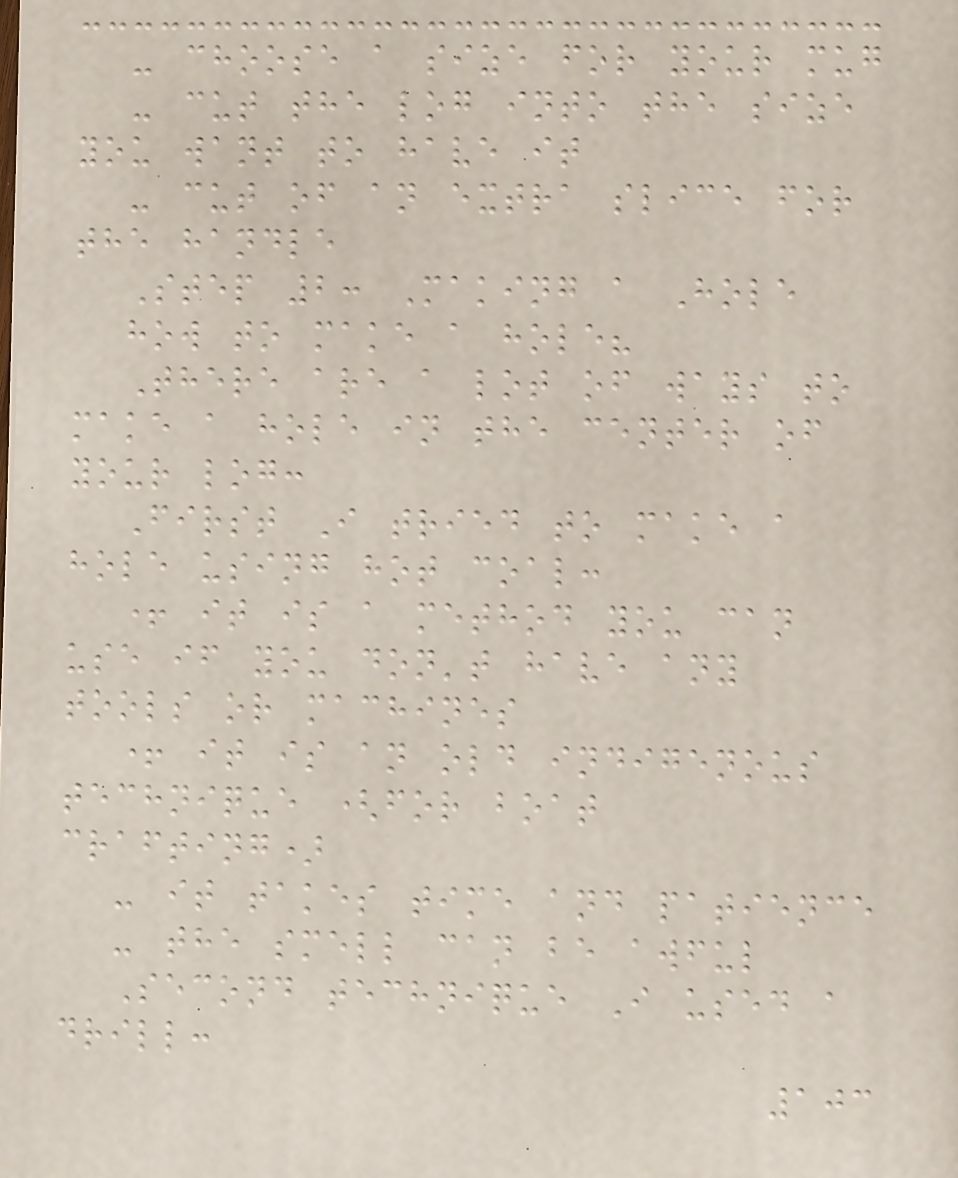- choose a size for your mug
- cut the log into the size
you want to have it
- cut of an extra slice for
the handle
Step 2: Making a Hole
how to make a hole?
There are a lot of ways to
make a hole in the center of
your log:
First I tried to make a
hole using hot coal:
+ it is a method you can
use if you don't have any
tools or machines
+ it is an old indigenous
technique (for boat
crafting)
- it takes time and patience
- the smell can be awful
Second technique I used a
drill:
103
